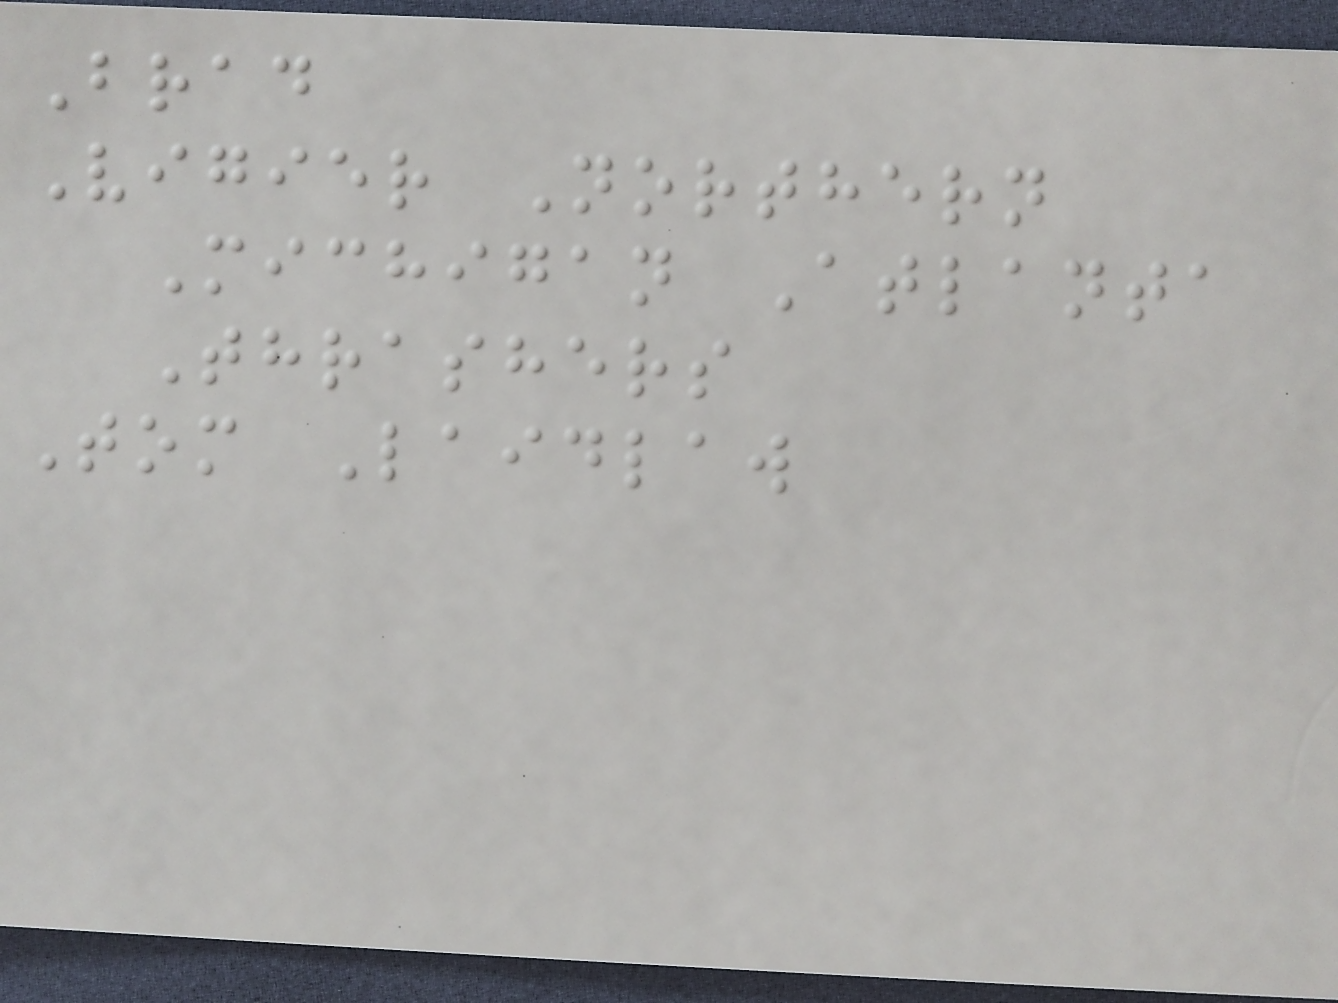Brad
Vigier Northern
Michigan Atlanta
Thrashers
Tom Laidlaw
